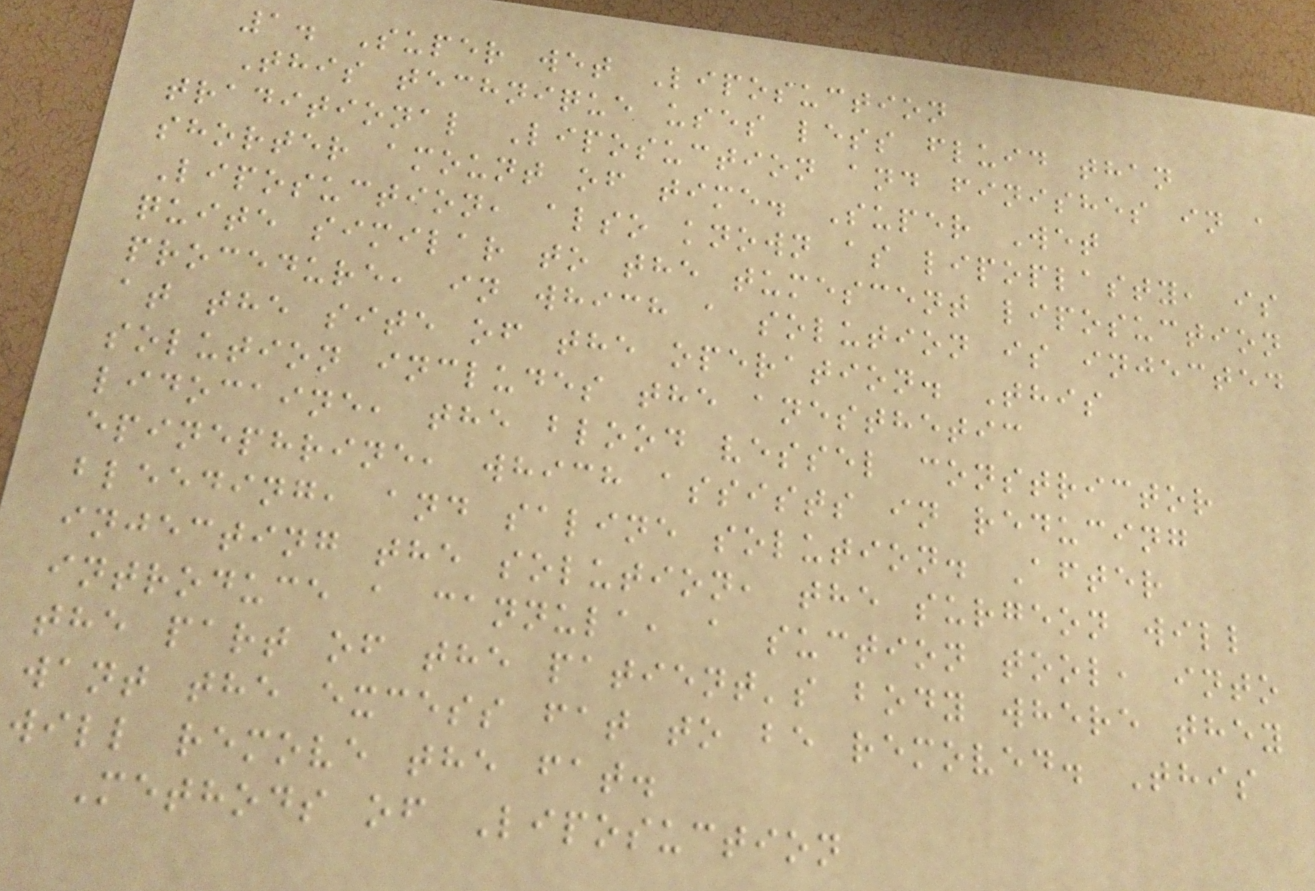1. Super wet Liposuction
This technique uses less fluid than
traditional Liposuction and finishes in a
shorter amount of time. Super Wet
Liposuction, also known as lipoplasty, is
quite similar to the tumescent liposuction
procedure, in which a solution is injected
at the site of the operation. This
solution includes the anesthetic
lidocaine, the blood vessel constrictor
epinephrine, which assists in reducing
bleeding, and saline solution. After
injecting the solution, the surgeon will
introduce a cannula, a suction tool, into
the part of the patient's body where they
want the excess fat to be removed. This
will remove the fat.
Methods of Liposuction
